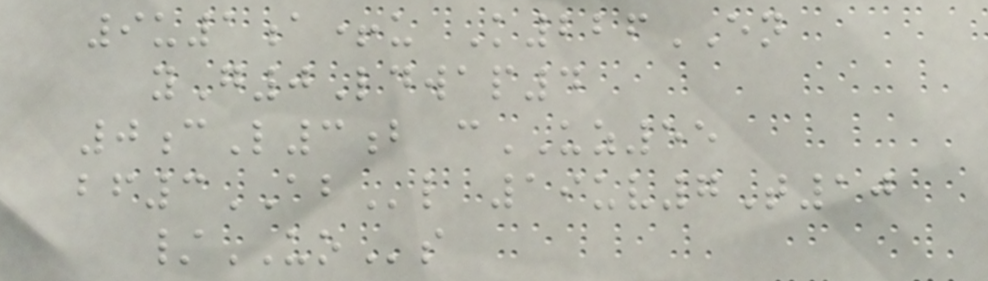9u1a+u K226EN
yG0Ldwap4
0cL3b cUZ55
bf3ABl 19uv7T10
/UOs
